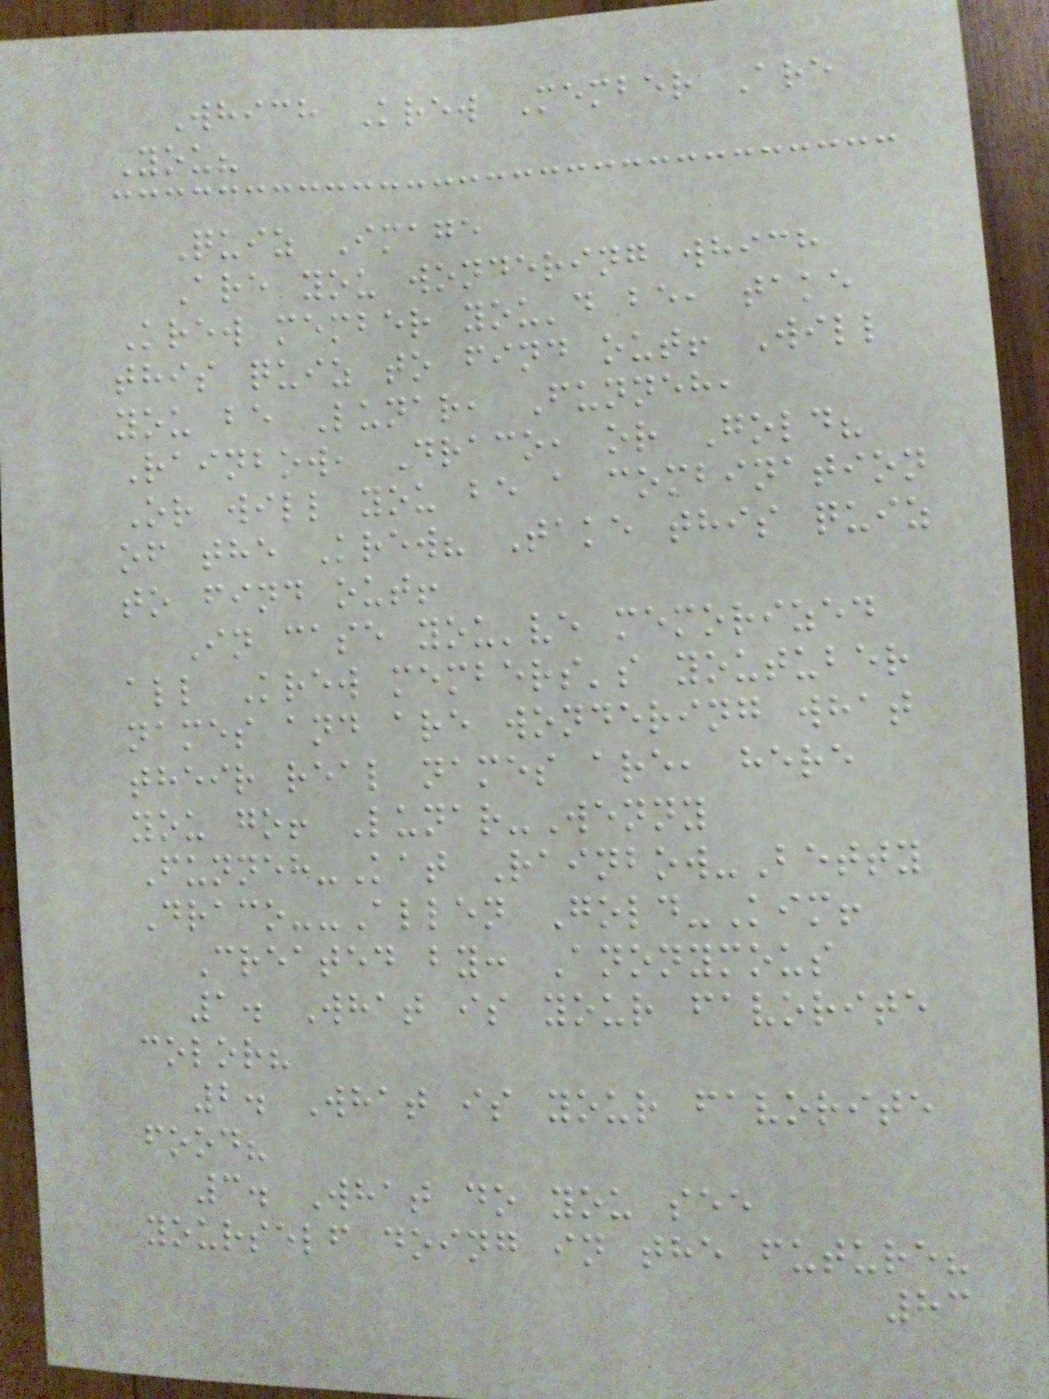Which Krew Member Are
You?
Quiz Image
Are you wondering which
Krew member you'd be, take
this quiz to find out! Will
you be Lunar, Funneh,
Rainbow, Draco, or Gold?
Or will you be a combination
of the Krew? Take this quiz
to find out!
In case you've memorized
all Krew members's youtuber
names and are wondering what
their real names are, here
you go! Lunar-Wenny
Funneh-Kat Rainbow-Betty
Draco--Allen Gold-Kim!
Created by: Anonymous
1. What is your favorite
color?
2. What is your favorite
food?
3. What do you see
yourself doing in the future?
83
